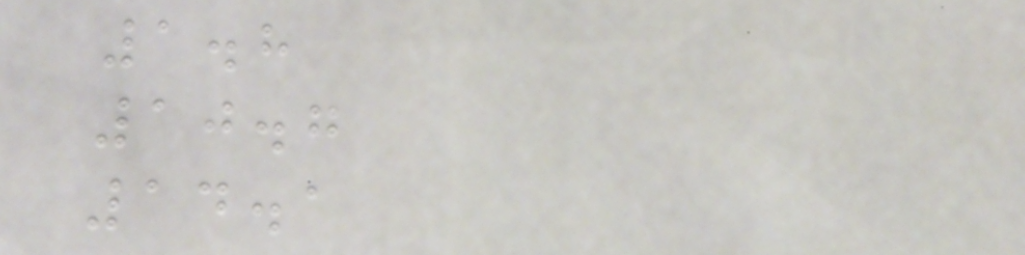1.8
10.7
14.1
